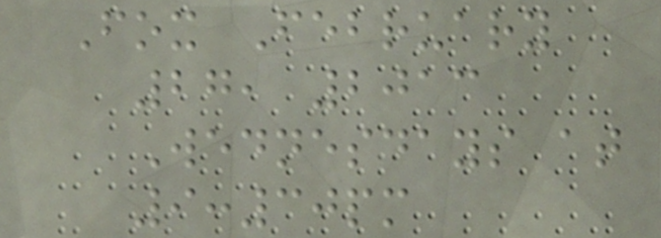Fox February
27, 2013
Wednesdays at
9:30pm
